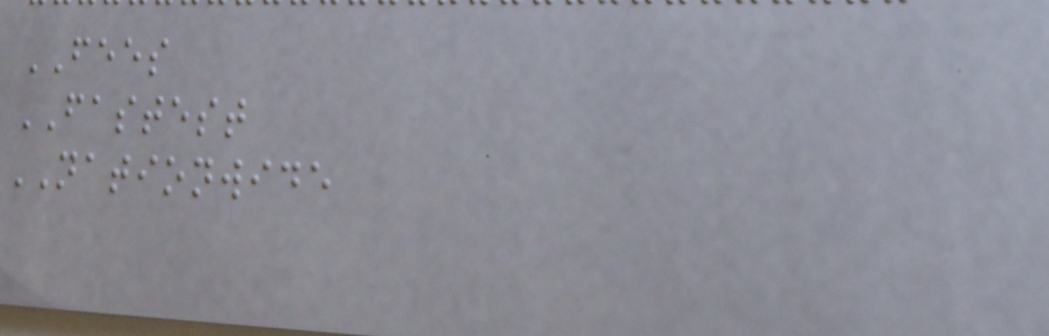FEES
FASTEST
NATIONWIDE
